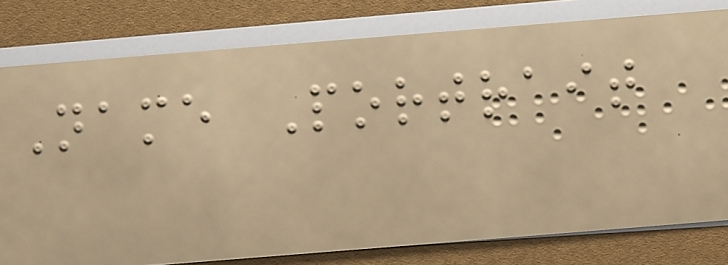Name Portrait
